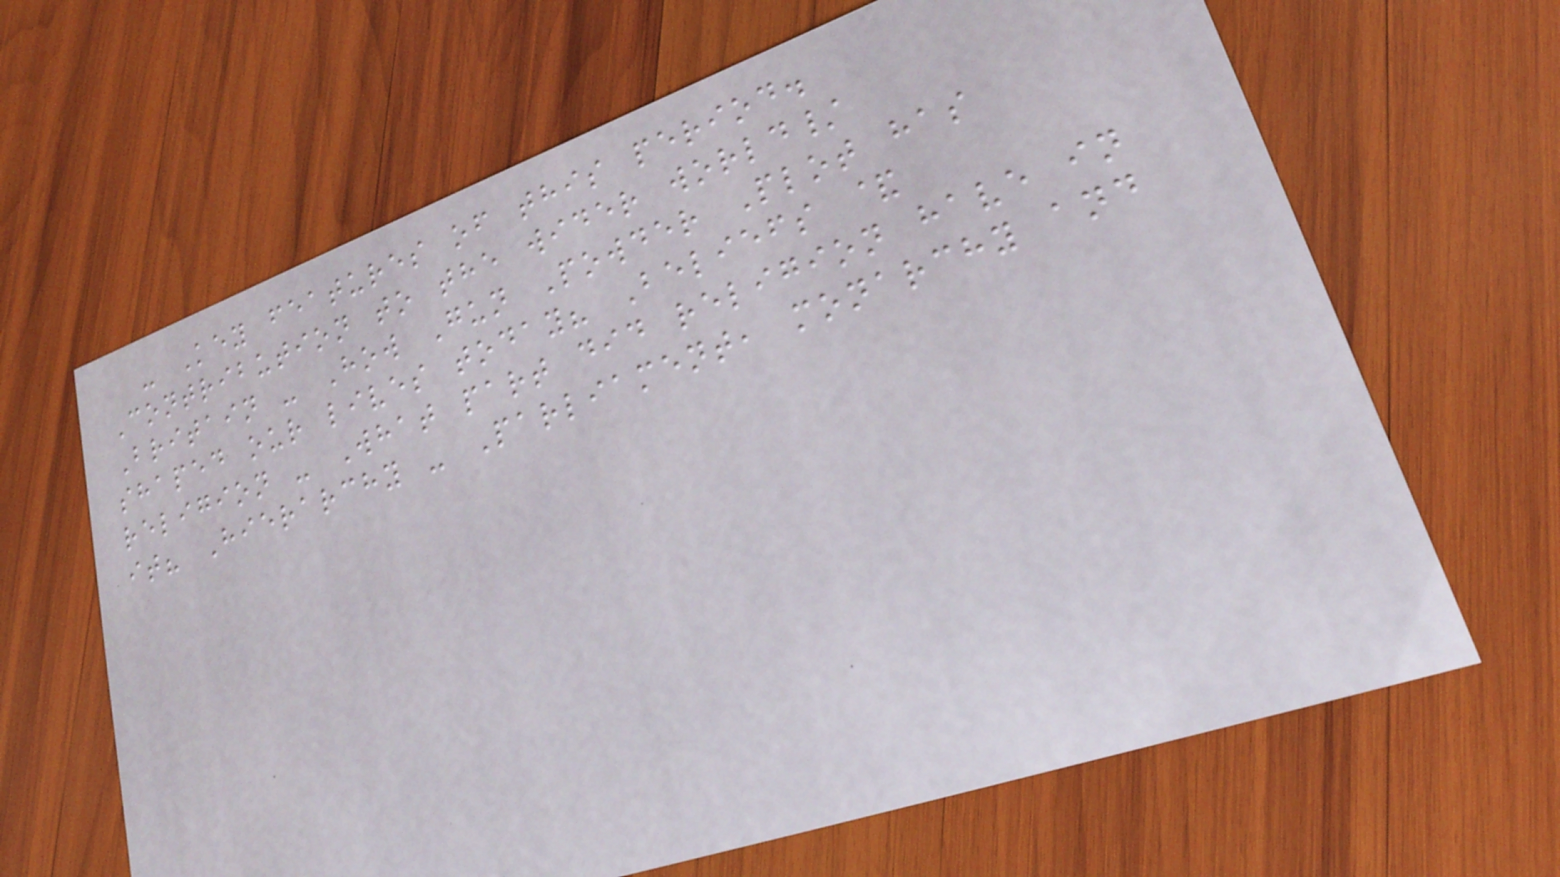- Key features of this period.
Contribution to the wider world/
Britain - How Gun Powder Plot has
shaped our lives today? Beliefs &
religion - What part did religion have in
it? Hierarchy - Parliament, monarchy and
